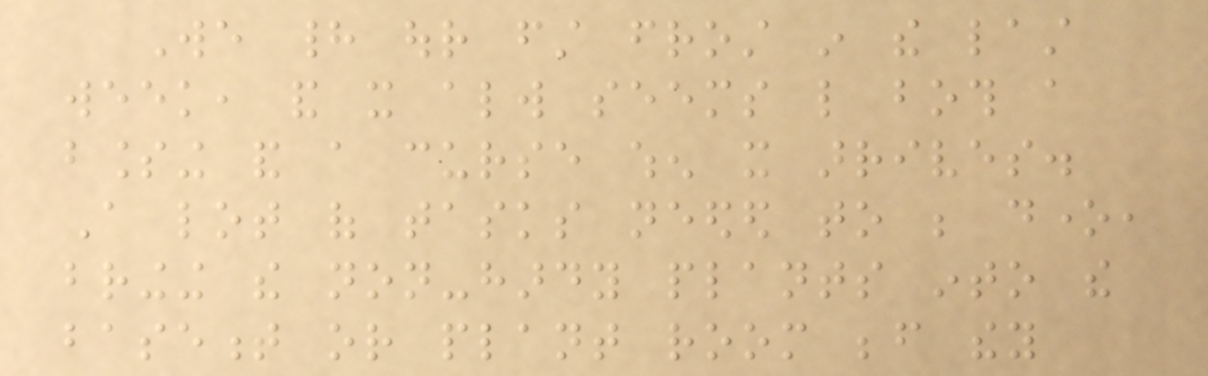We had our first frost in the last
week, and it always seems like both a
blessing and a curse when it arrives.
A lot of tasks needed to be done,
bringing the non-hardy plants into the
basement or plant room before they
